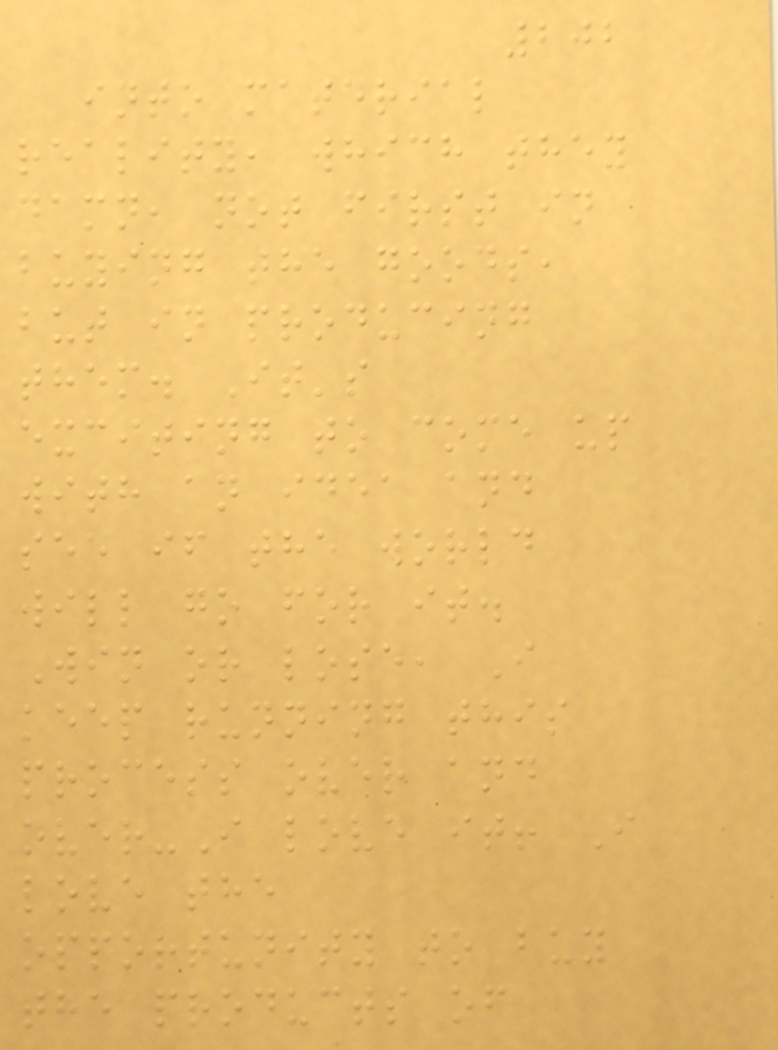202
into material
reality, which they
damn, not first in
buying the goods,
but in producing
them. It's
exciting to come up
with an idea and
see if the world
will go for it.
Win or lose, I
keep running this
process over and
over-I love it! I
love the
opportunity to buy
the products of
